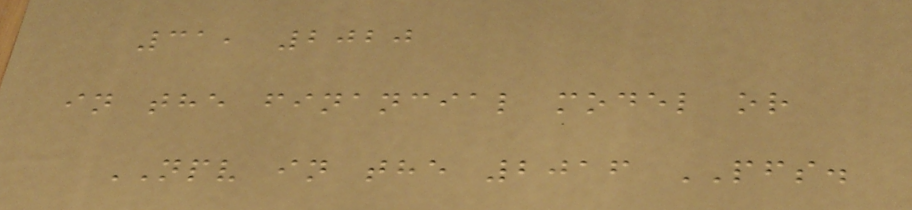31, 2020
in the financial model or
NPV in the 2016 PFS.
